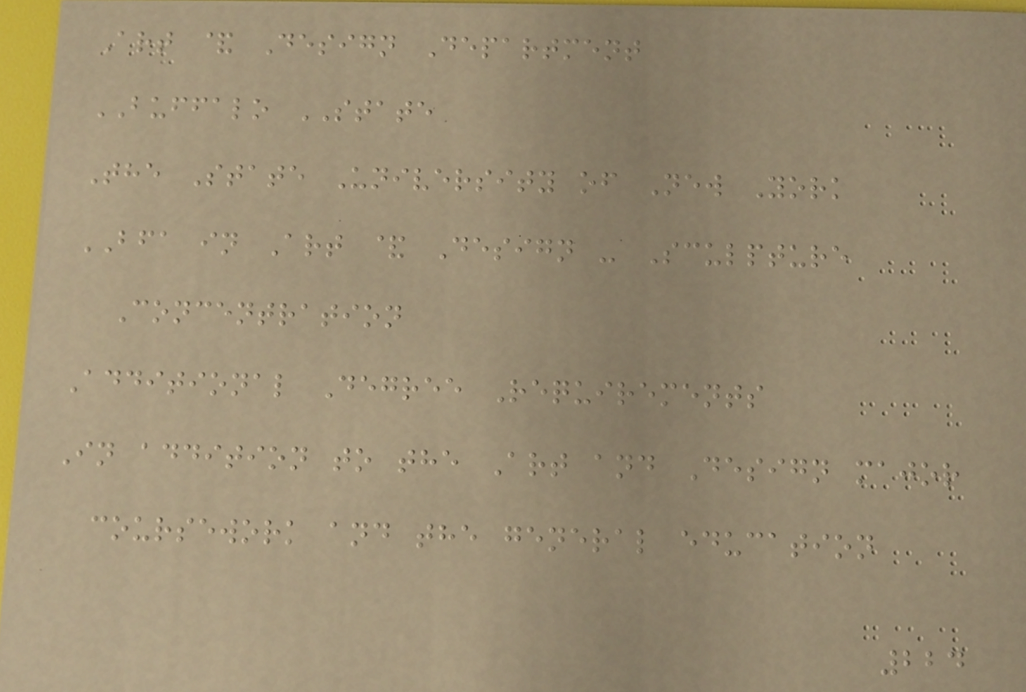Art & Design Department
BUFFALO STATE
The State University of New York
BFA in Art & Design - Sculpture
Concentration
Additional Degree Requirements
In addition to the Art and Design major
coursework and the general education
224
